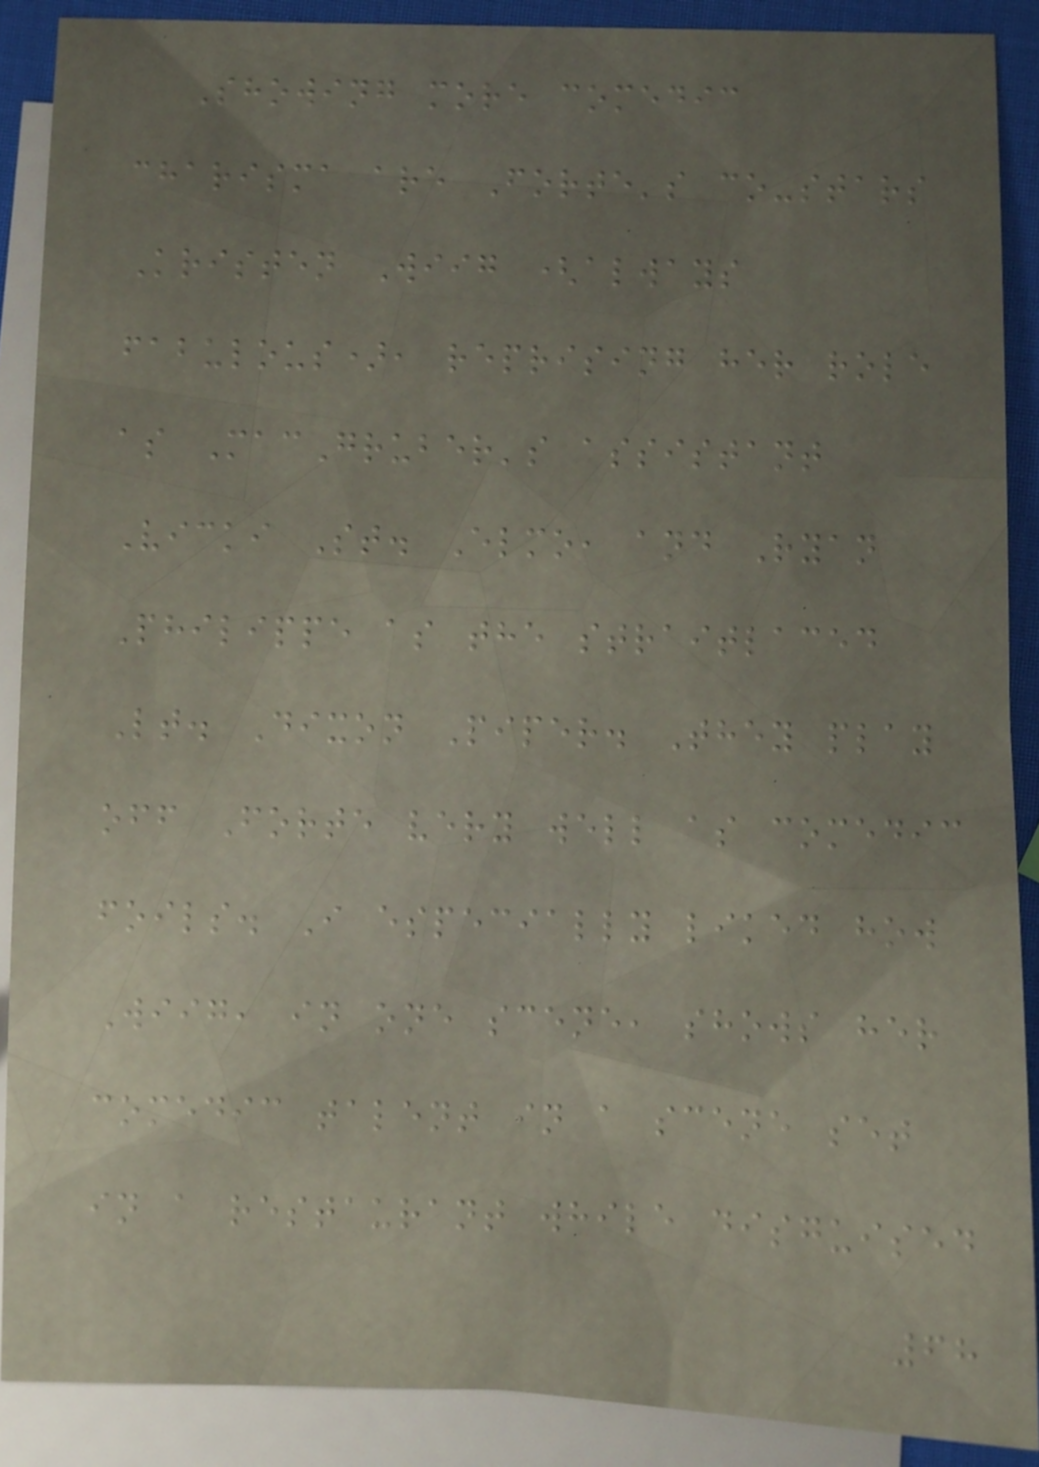Showing more comedic
charisma are Forte's co-stars
Kristen Wiig (always
fabulous), reprising her role
as MacGruber's assistant
Vicki St. Elmo, and Ryan
Philippe as the straitlaced
Lt. Dixon Piper. They play
off Forte very well as comedic
foils. I especially liked how
Wiig, in one scene, shows her
comedic talent in a scene set
in a restaurant while disguised
68
